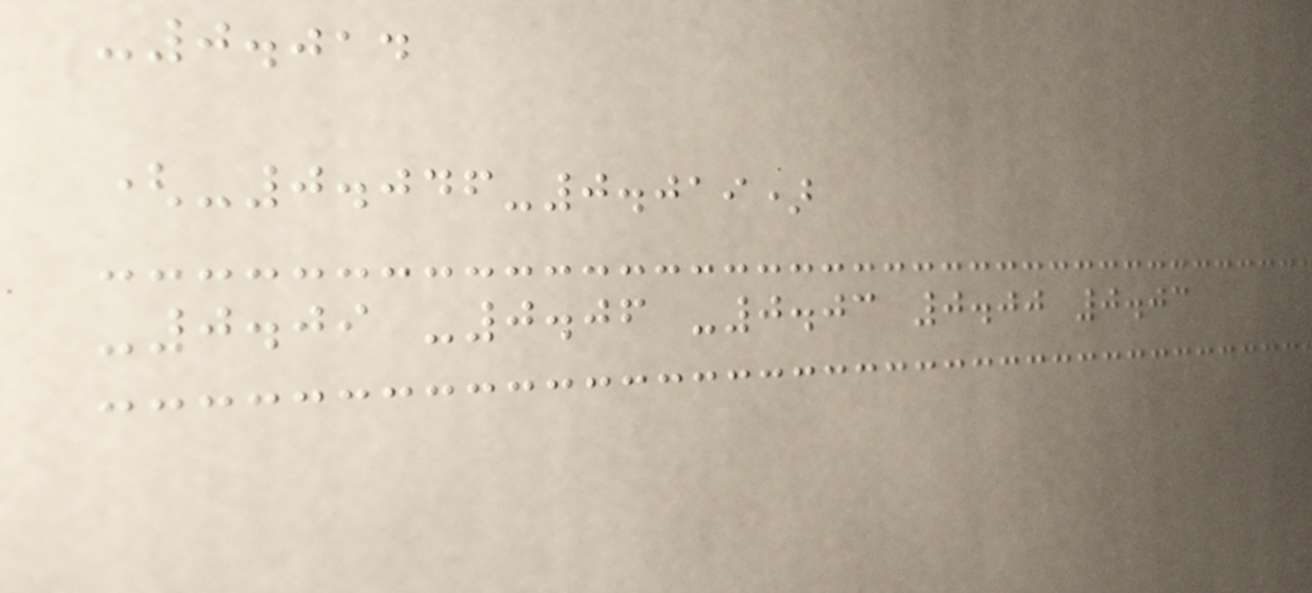-0.014
(-0.046-0.019)
-0.09 -0.06 -0.03 0.00 0.03
